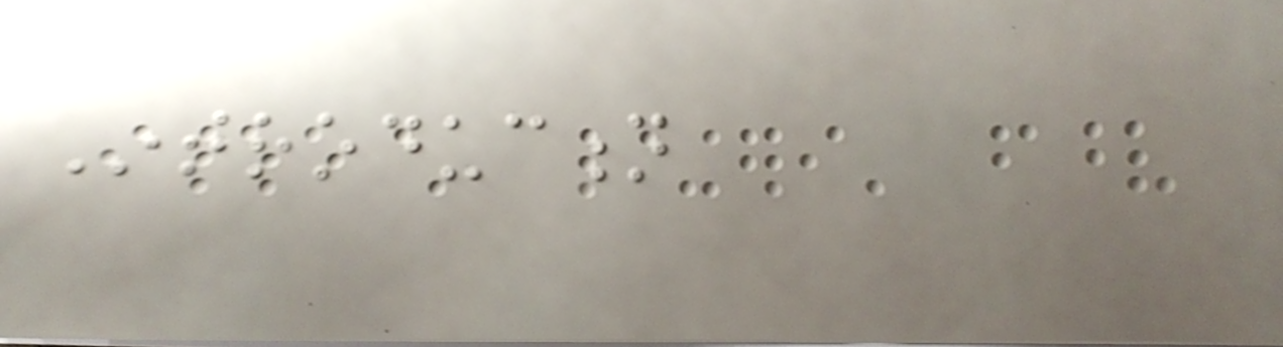Introduction
